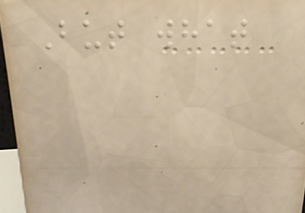But what
